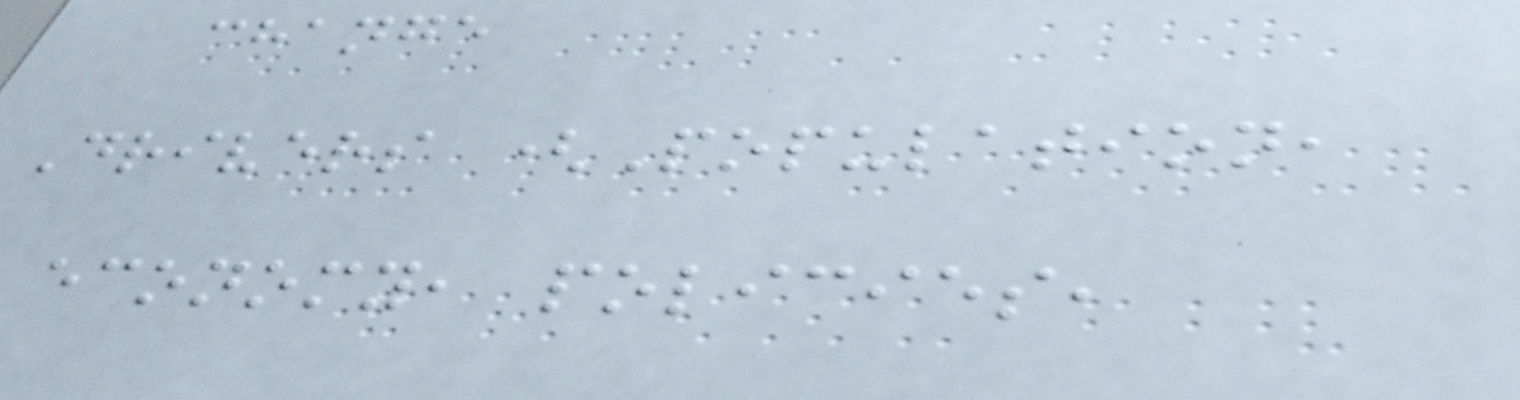change
Drivers (Population,
economy, policies,
